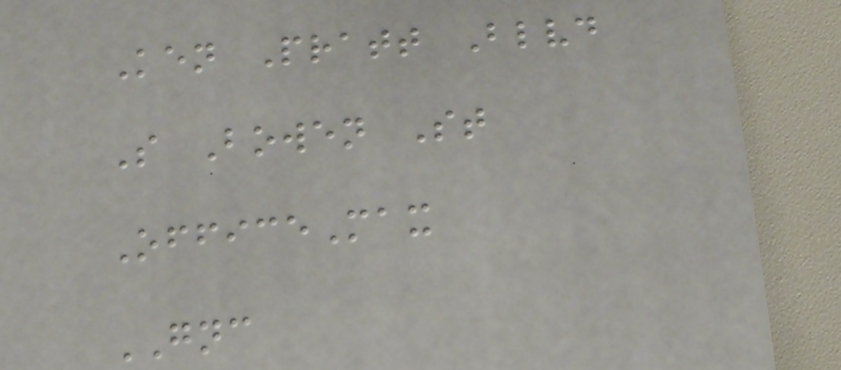Ken Pratt Blvd
S Bowen St
OfficeMax
GNC
